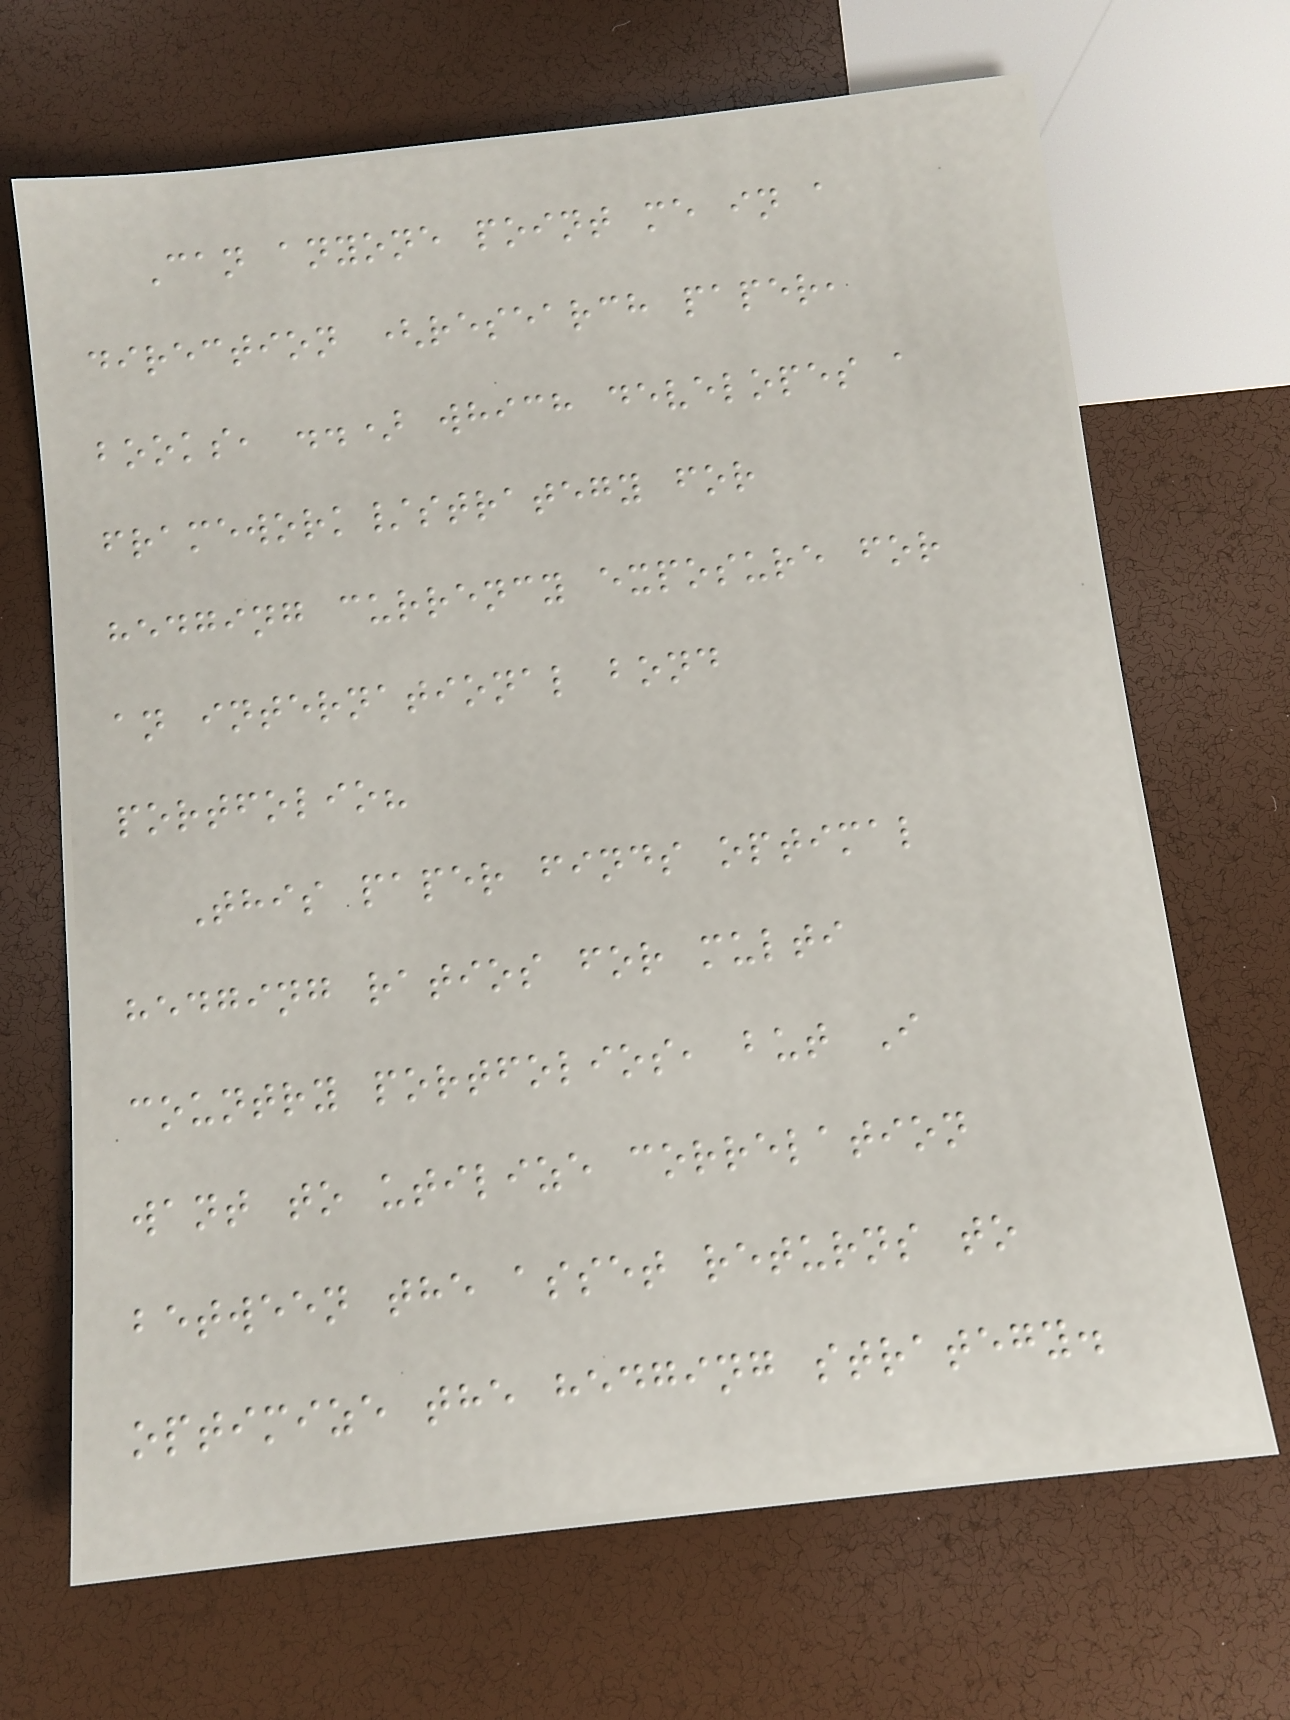Can anyone point me in a
direction (research paper,
books, ..) which developes a
framework/strategy for
hedging currency exposure for
an international bond
portfolio?
This paper finds optimal
hedging ratios for multi
country portfolios, but I
want to utilize correlation
between the asset returns to
optimize the hedging strategy.
